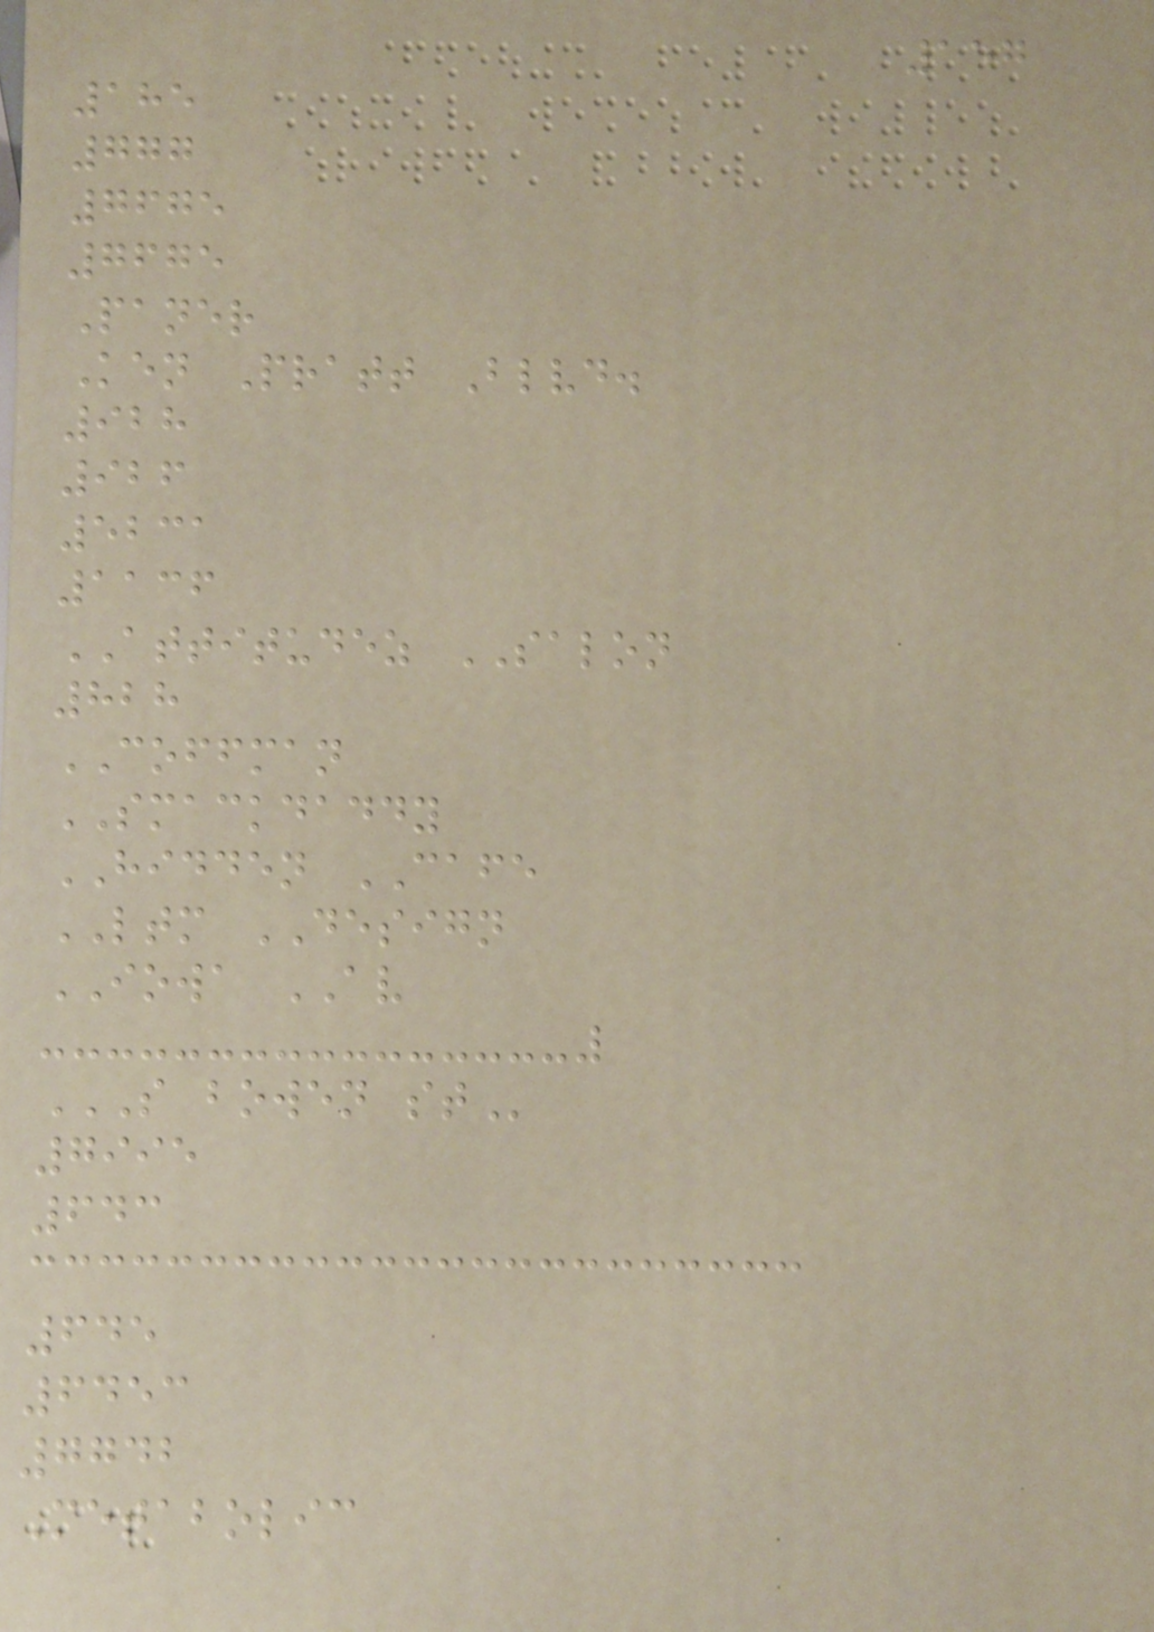157
185
777
7675
7675
Paner
Ken Pratt Blvd.
928
926
5231
1136
ATTITUDEZ SALON
828
COFFMAN
SMACKDADDY
HIDDEN CAFE
LTM DESIGN
IOWA AV
S BOWEN ST
7995
643
645
6453
7742
Metabolic
